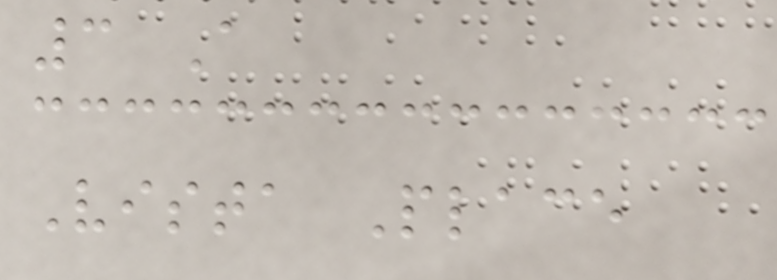3 A
Vista Place
